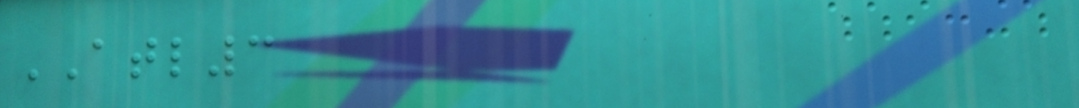ATL3
